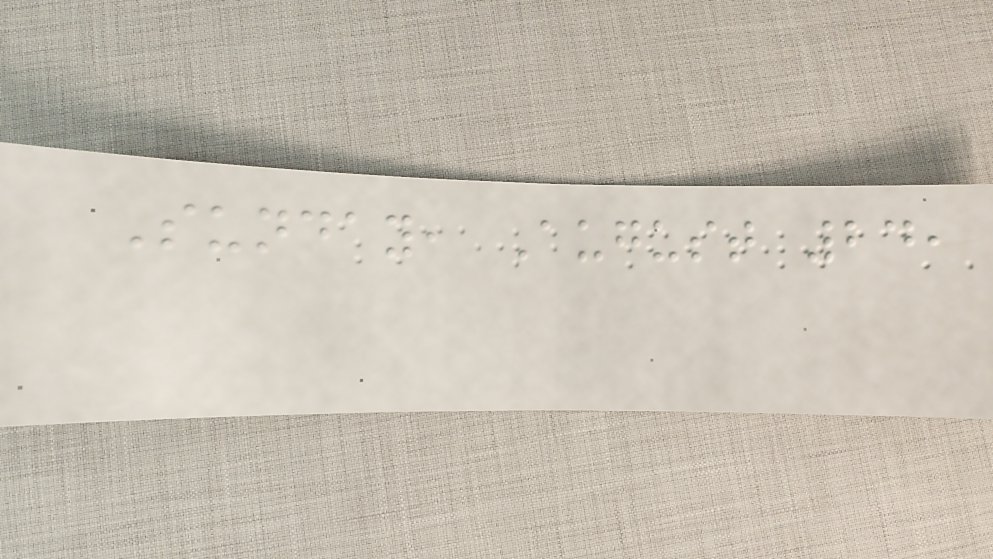Sunday, August 24,
